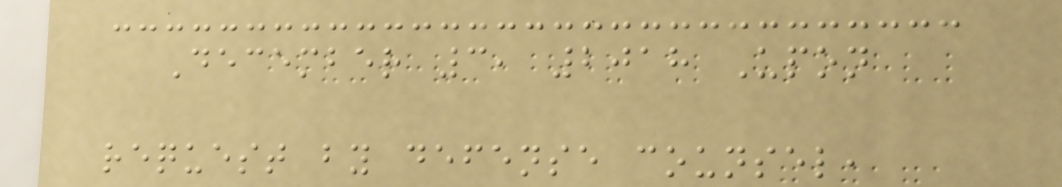December 3, 2018 Upon
request by defense counsel,
